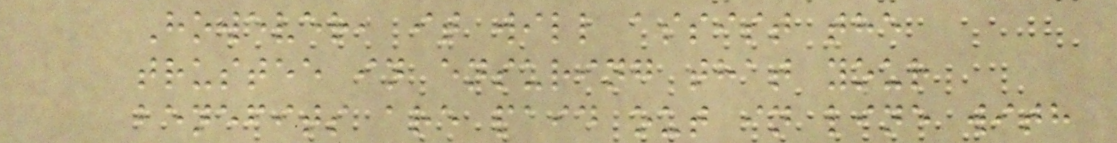However, it will assist the
trustee in ensuring that your
benefits are paid out in line with
